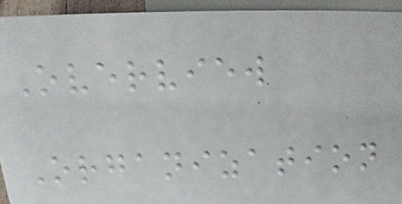Overview
Organization
